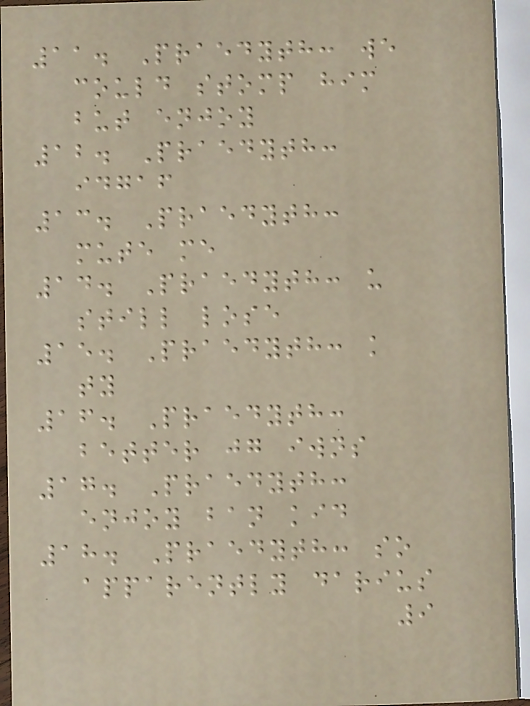11. Praedyth: we
could stomp him
but enjoy
12. Praedyth:
idgaf
13. Praedyth:
mute me
14. Praedyth: u
still lose
15. Praedyth: k
ty
16. Praedyth:
better jg iwns
17. Praedyth:
enjoy ban kid
18. Praedyth: so
apparently darius
9
